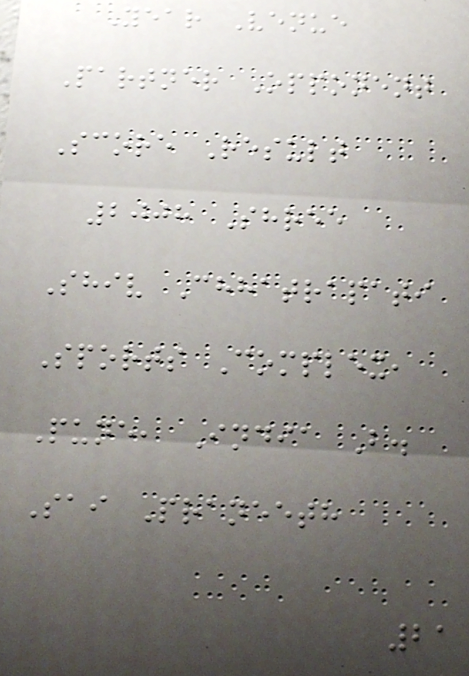Year Venue
Partner Opponent
Score Result
2008 Shree
Shiv Chhatrapati
Sports Complex,
Pune, India B.
Sai Praneeth
21
